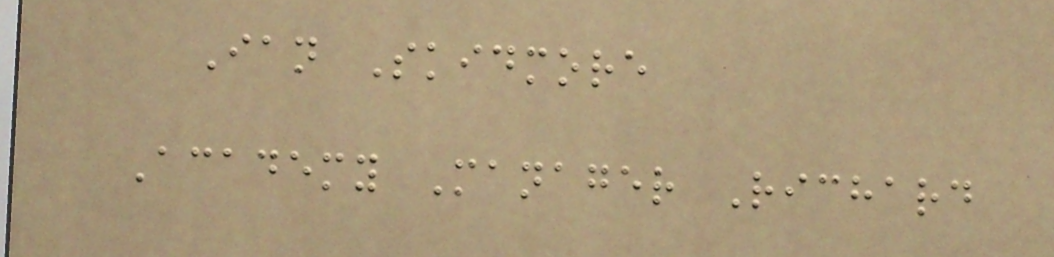Ian Skidmore
Academy Manager Richard
